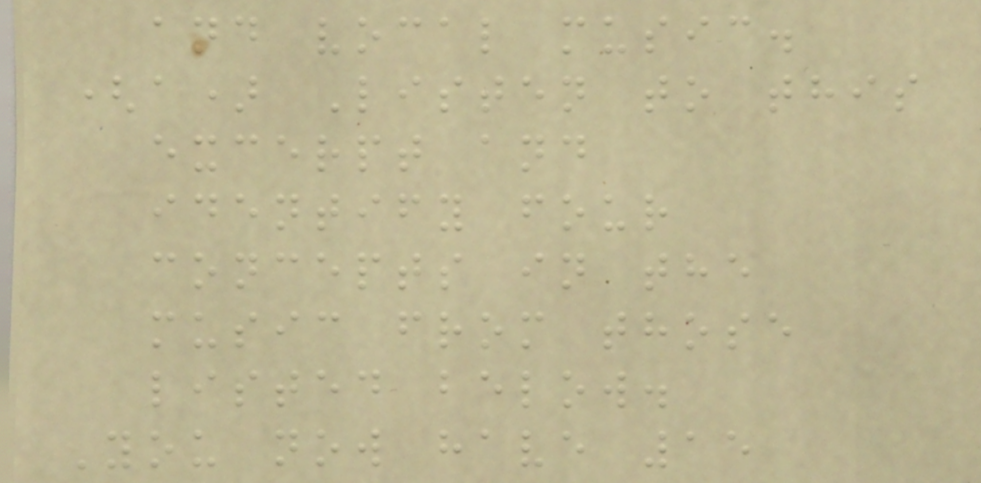and vocal music.
(a) Listen to this
excerpt and
identify four
concepts in the
music from those
listed below.
You now have 15
